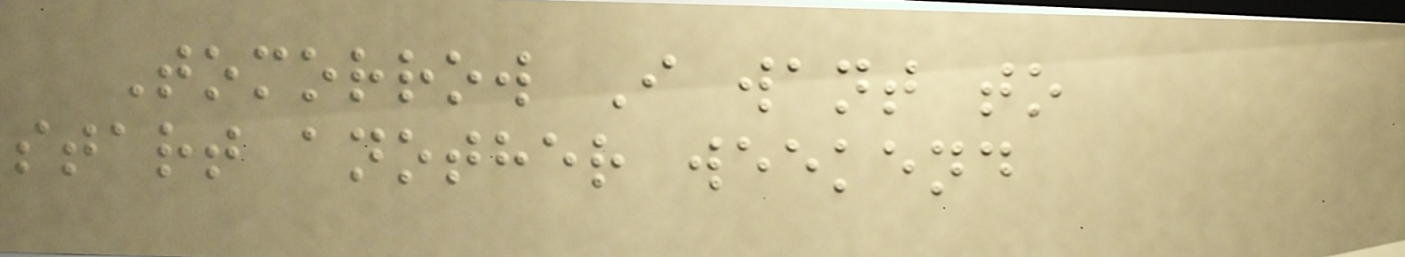Tomorrow I want to
start another weekend
